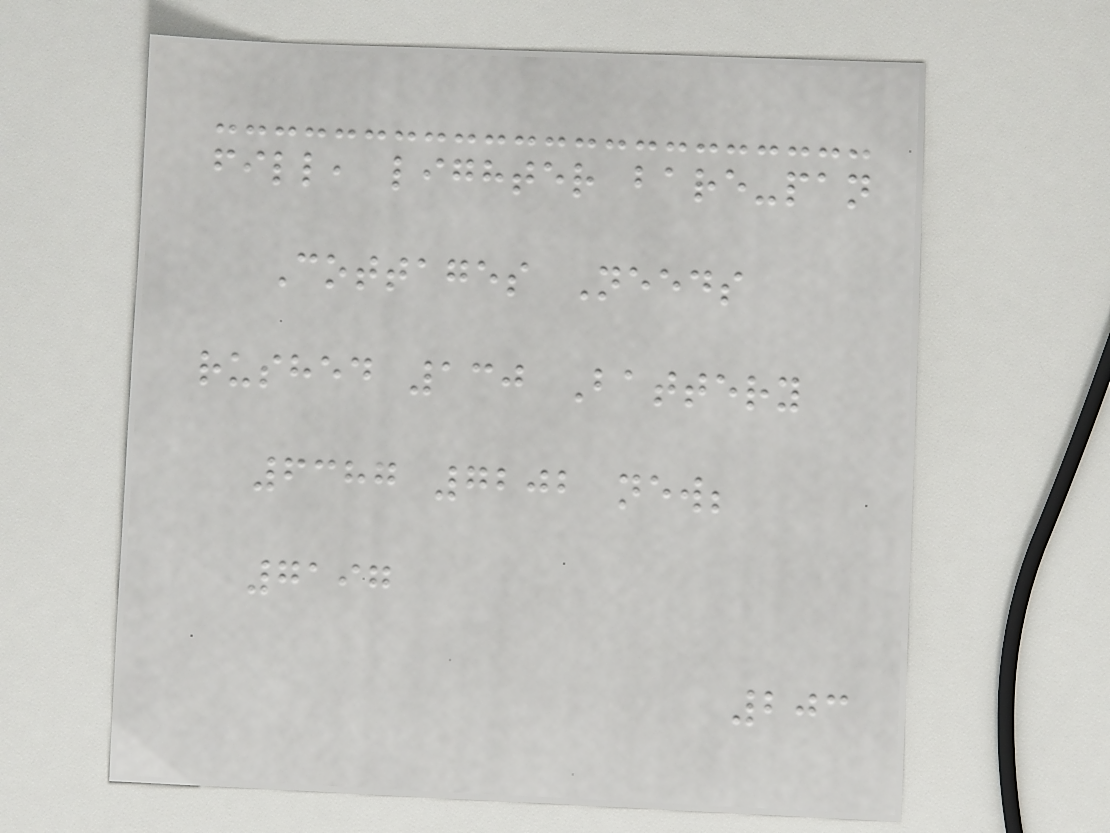fill, lighter bare-pan
Cottages Needs
rushed 130 Battery
6387 7202 new;
7197
203
